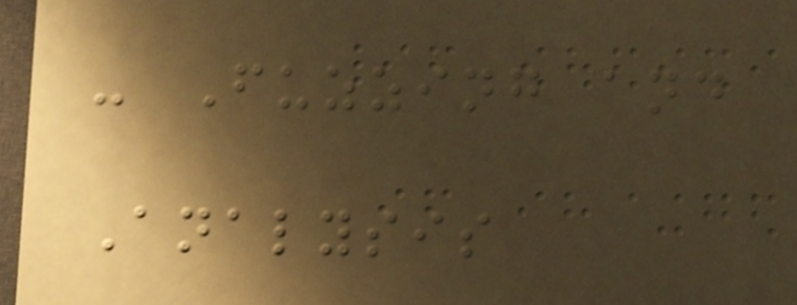- Fuzzing and
Analysis
